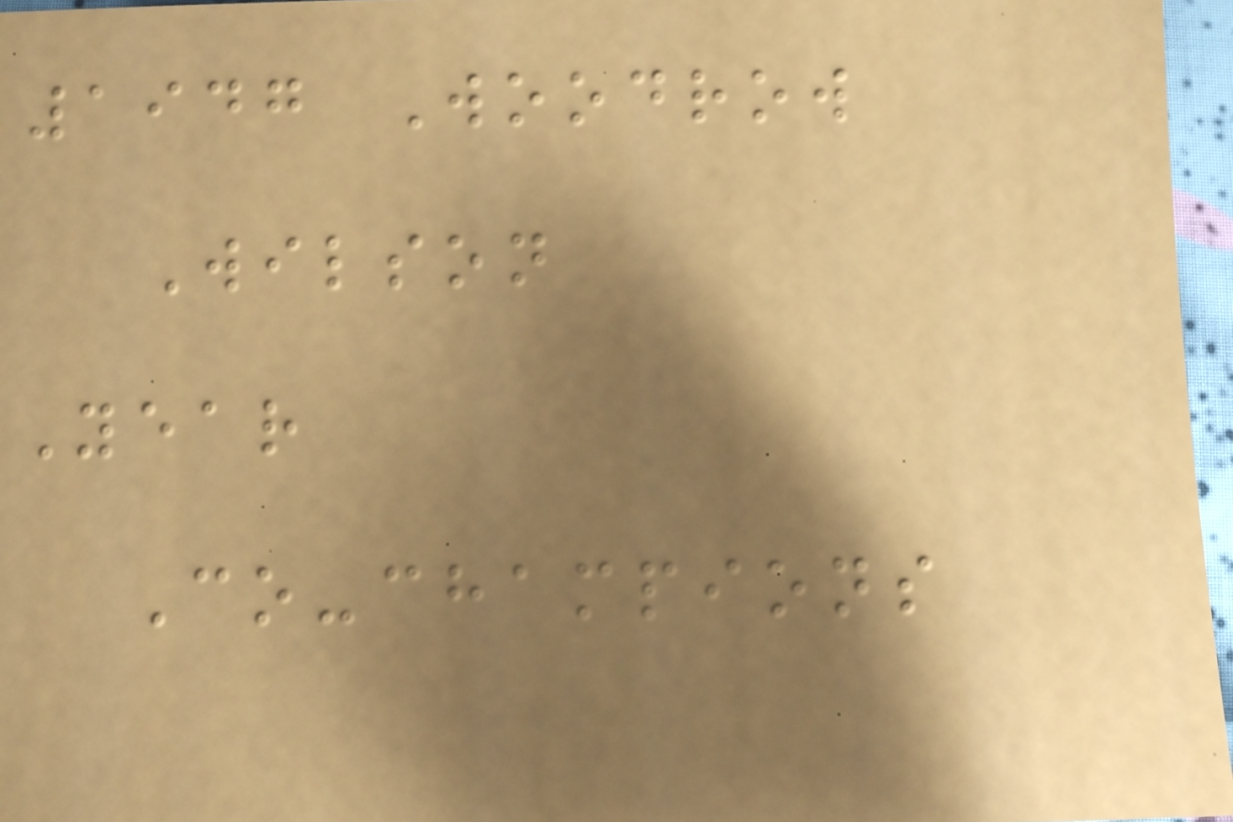1947 Woodrow
Wilson
Year
Co-champions
